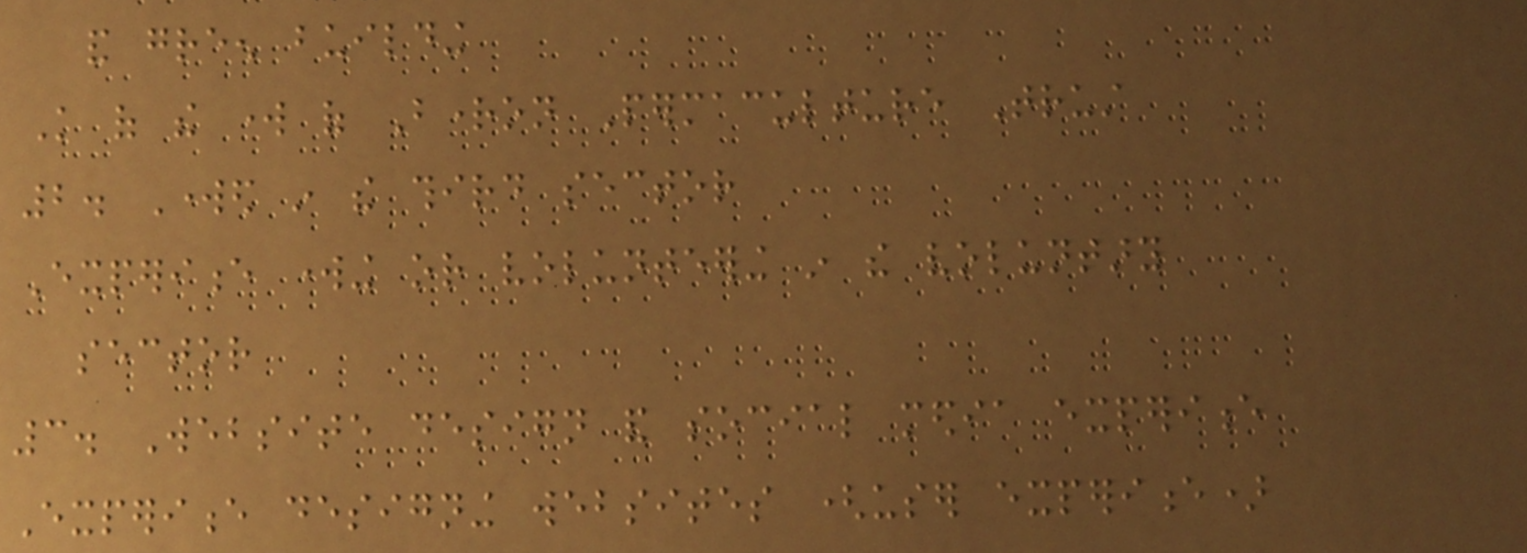and green building
Knowledge of the work of Brighton Permaculture Trust
2. Worked in the third sector
Experience working or volunteering in the voluntary
sector
3. Website design and social media experience
Experience designing websites (user experience)
